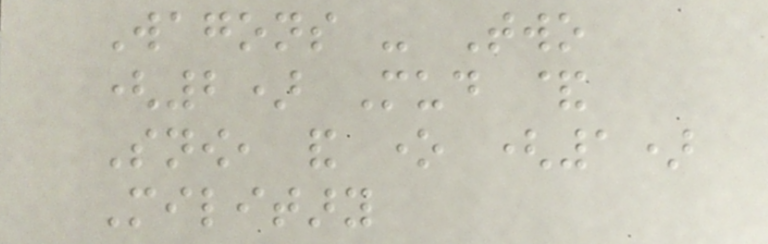Wagons - Two
(2) Mud &
Snow, and one (1)
Military
